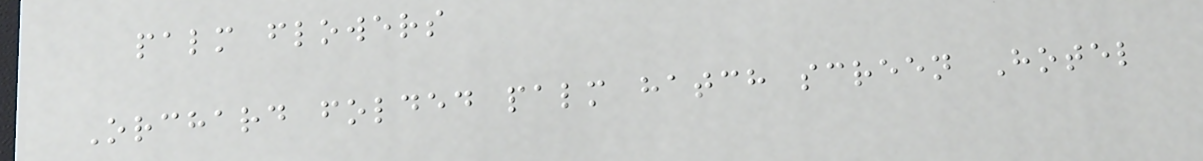palm flowers
Orchard folded palm hatch screen Hotel
